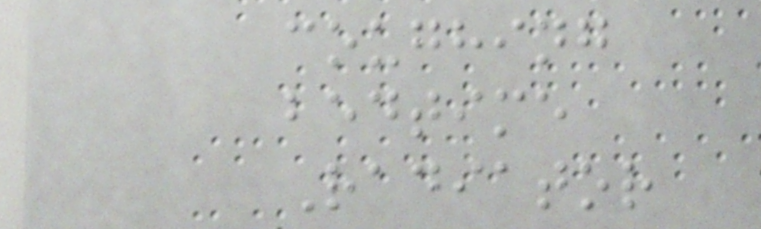coughing
bedtime
Radiator
